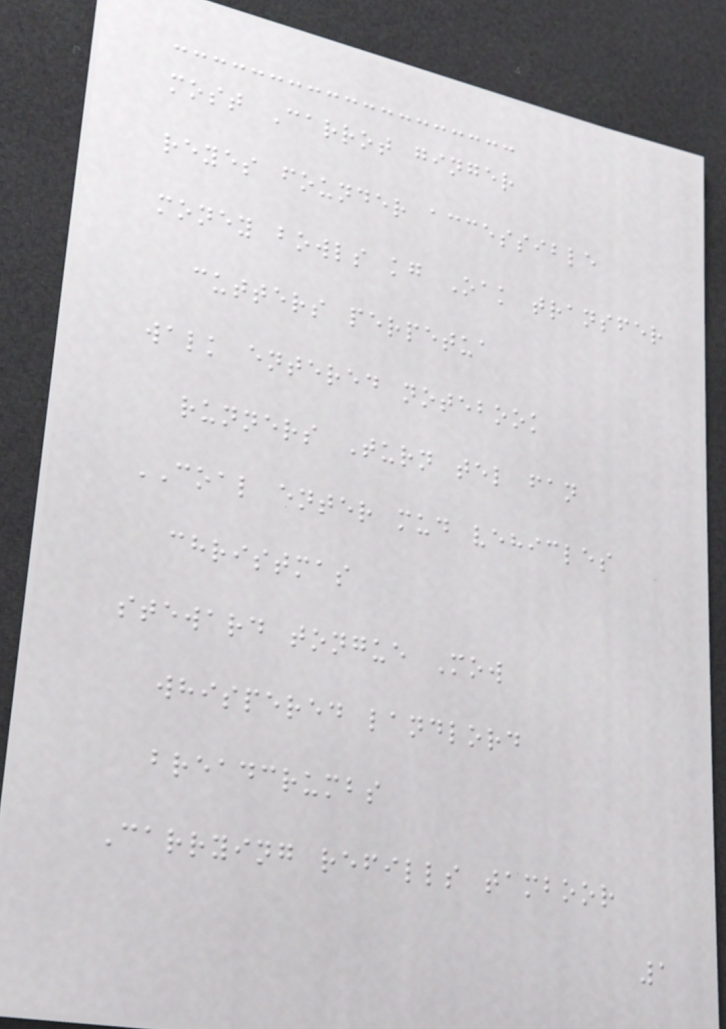most Carrot ginger
reyes founder accessible
money bowls kg Oak transfer
cutters perpetua
walk entered notebook
runners Turn tel fan
COAL enter mud vehicles
christmas
steward tongue Mow
whispered landlord
breadcrumbs
Carrying refills tamboor
1
